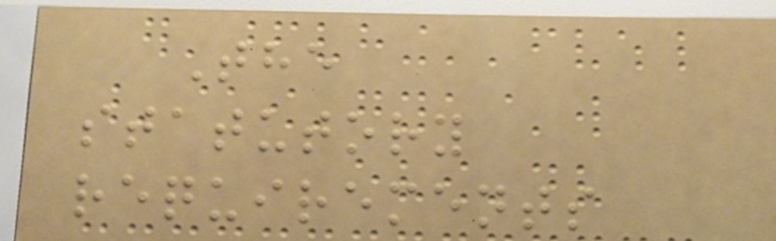The
statutory
requirements
